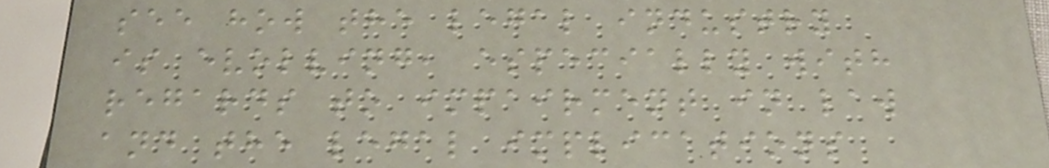see how the legal industry
is evolving, especially with
regards to impairment in law
and the legal implications
